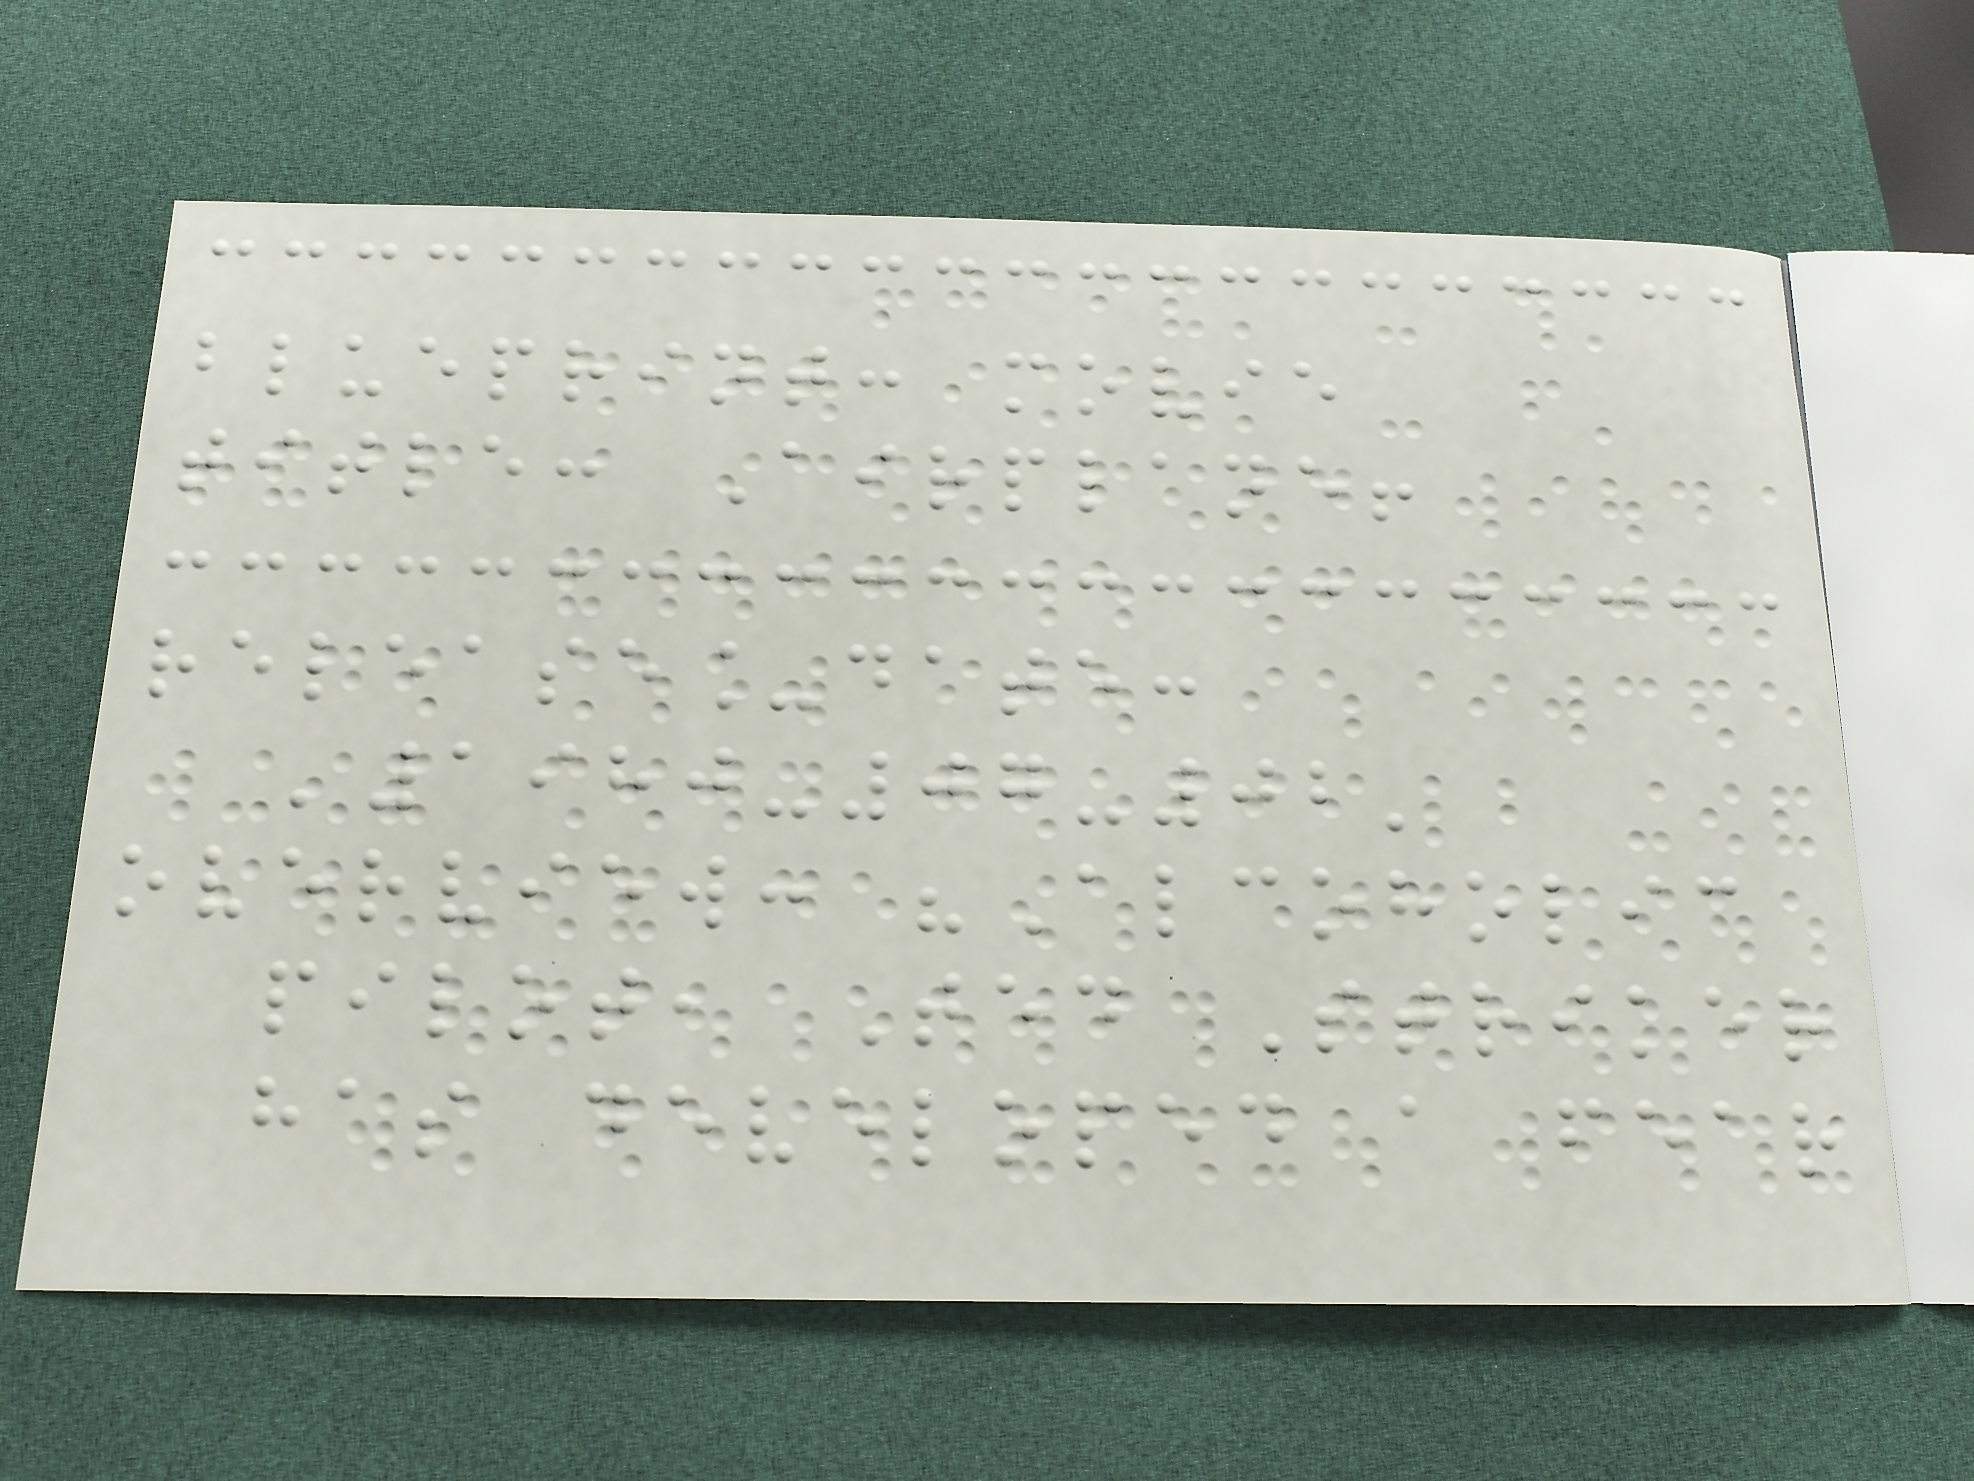blueprint: movie
title: Airplane!
release_date:
'1980-07-02'
overview: "Alcoholic
pilot, Ted Striker
has developed a fear
